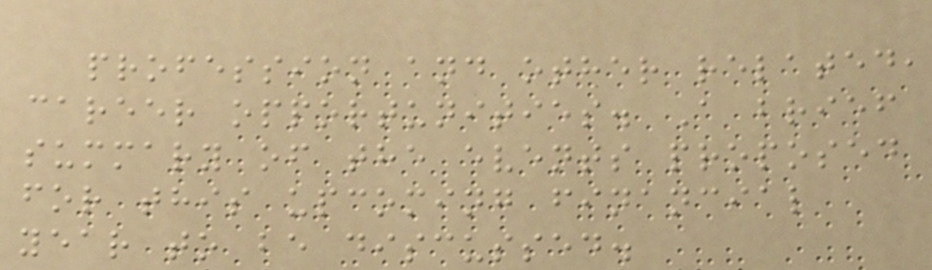profession and other related,
career opportunities. A brief
summary of the events proposed
for this upcoming financial
year to be discussed.
